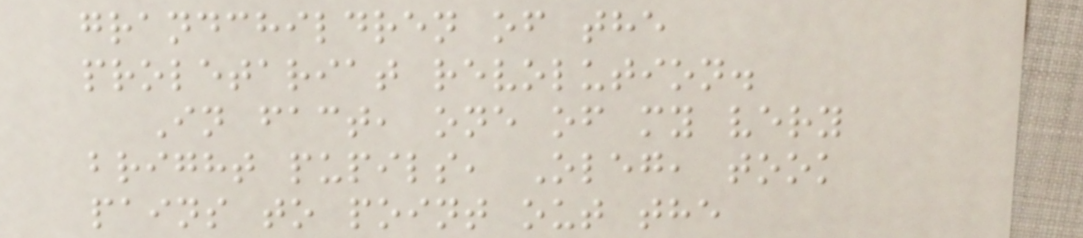grandchildren of the
proletariat revolution.
In fact, one of my very
bright pupils, Oleg, took
pains to point out the
